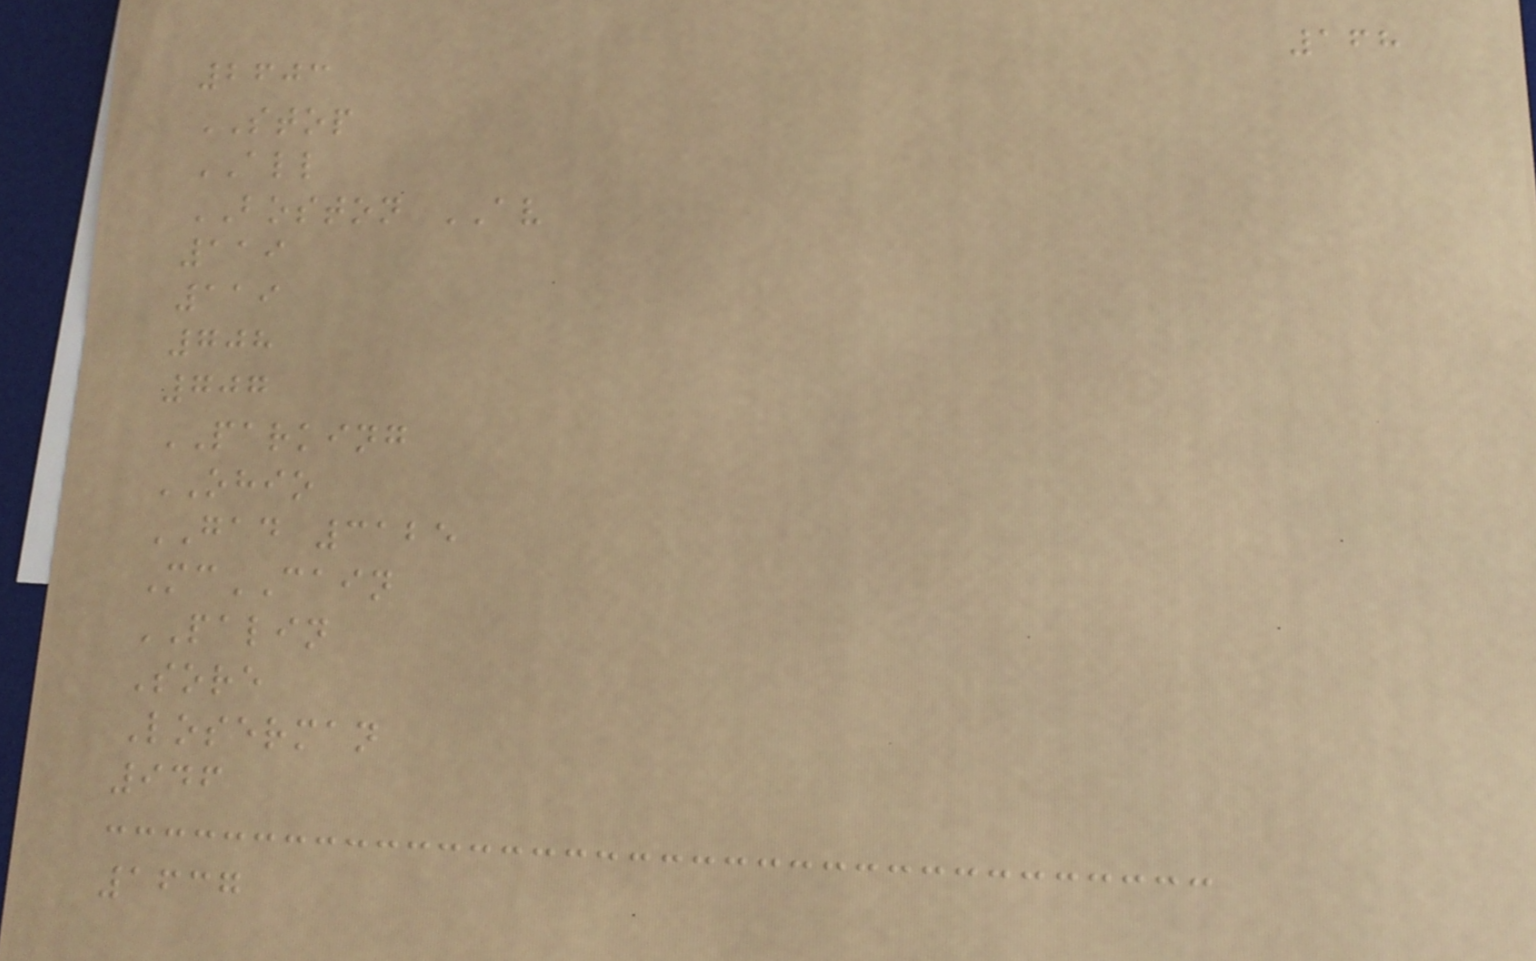168
2603
STOP
ALL
BOSTON AV
119
119
708
707
PARKING
OHIO
GAD 3125
McCAIN
PALIN
Sore
Loserman
946
1637
